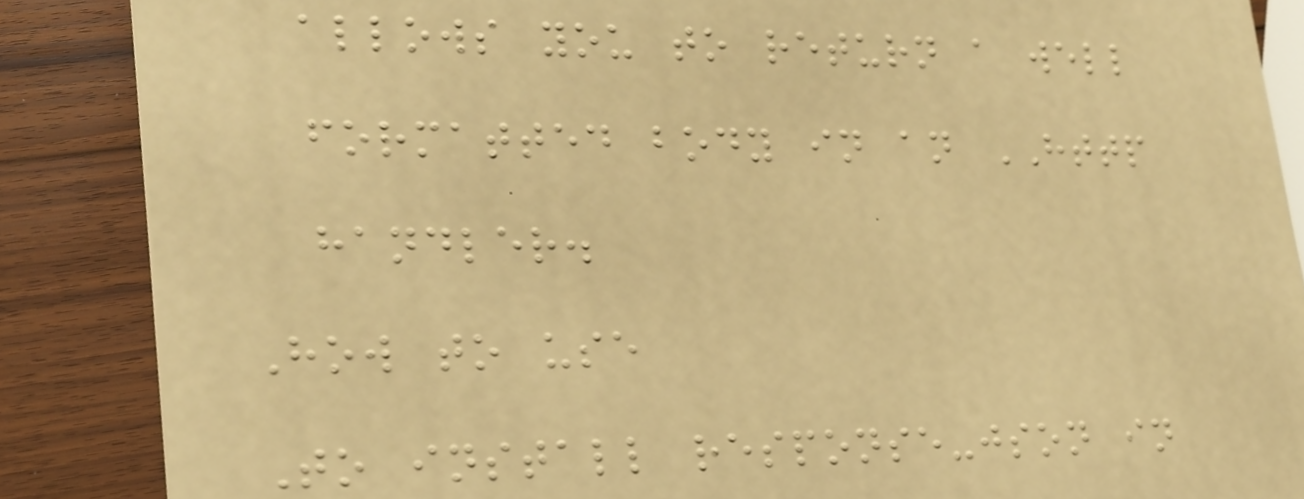allows you to return a well
formatted body in an HTTP
handler.
How to use
To install response-json in
